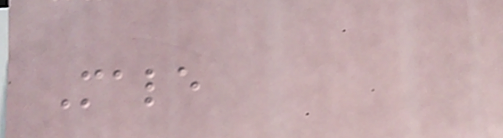Male
